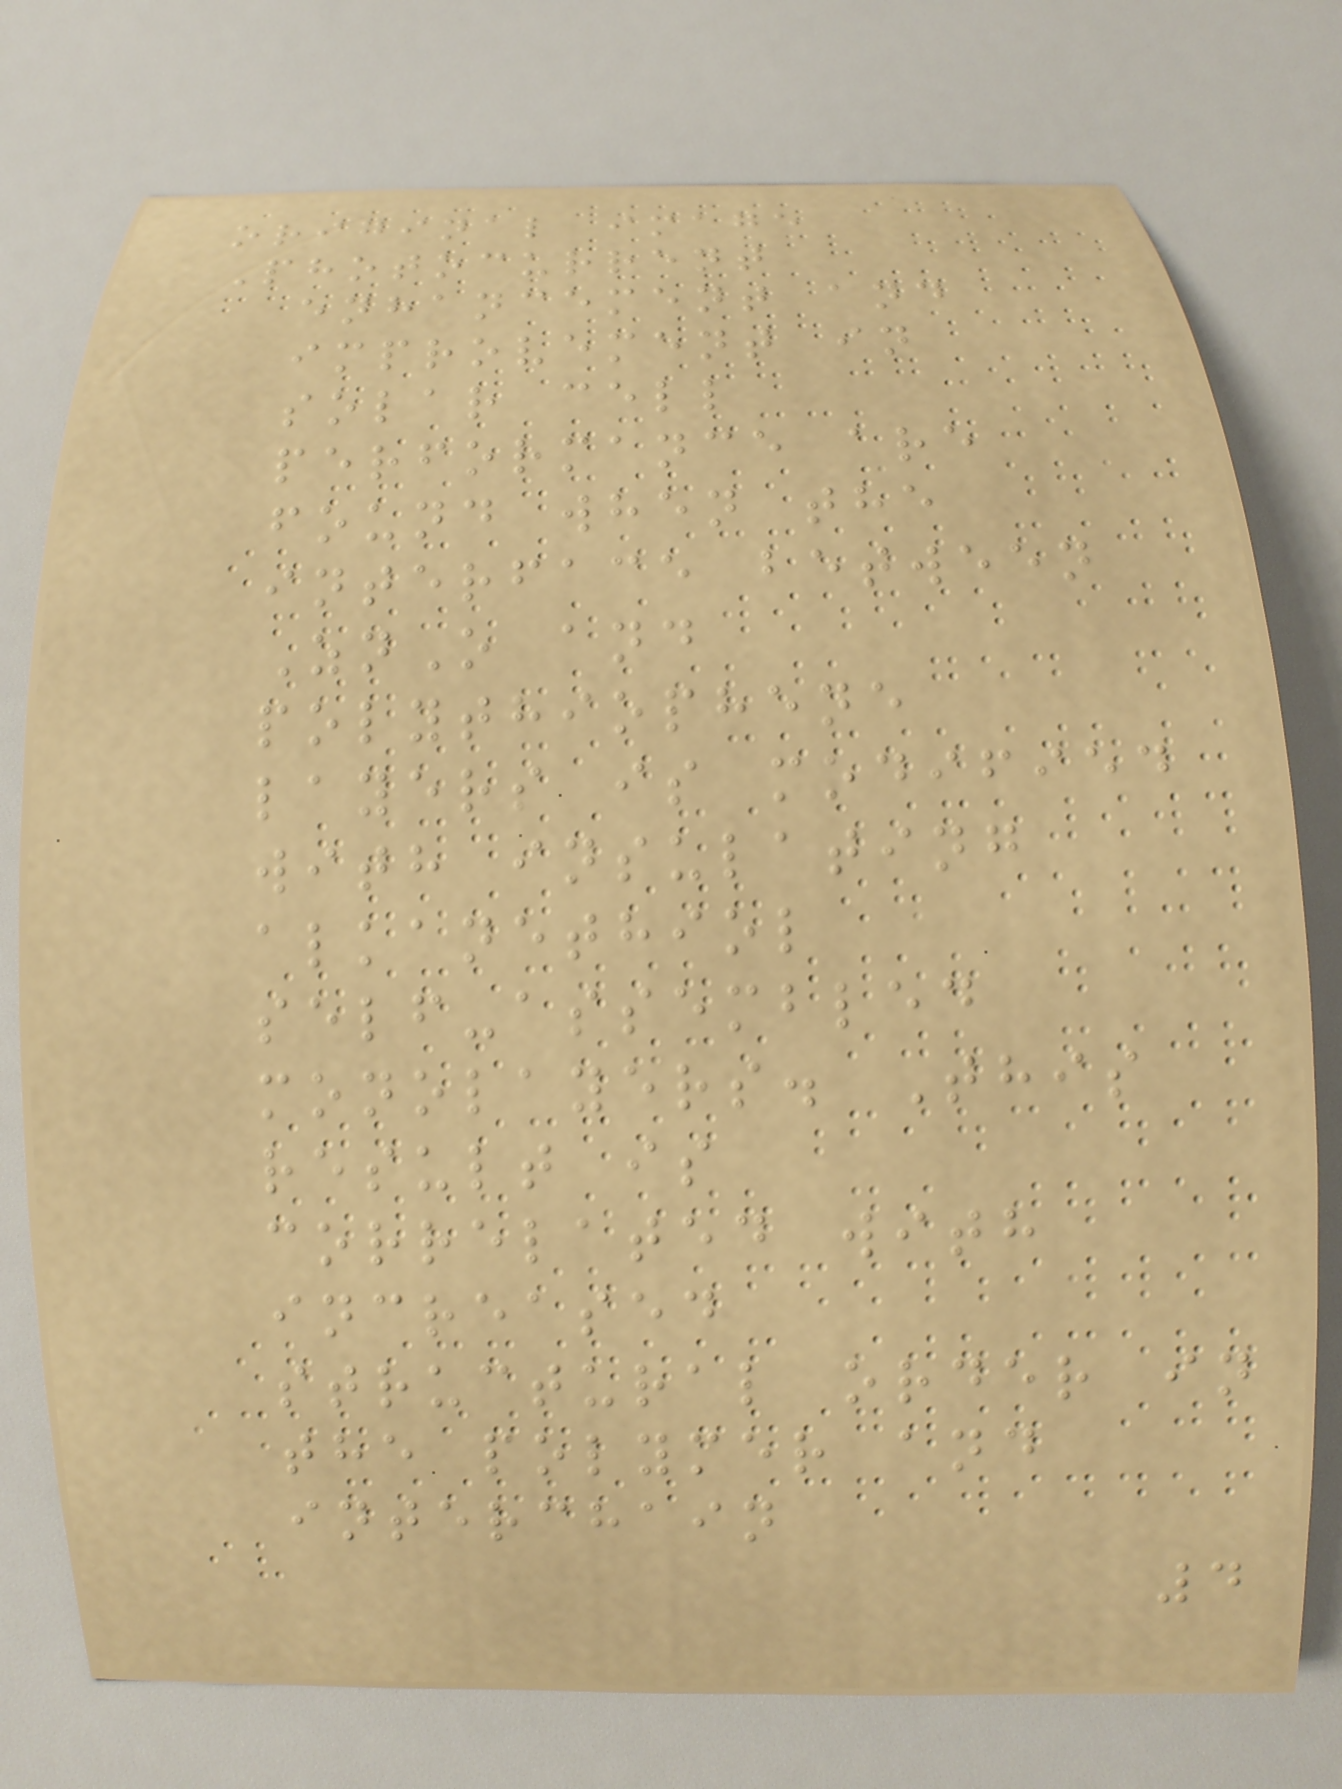original image
Photocurrent
enhancement and
improvement in
solar cell
performance are
found when the
interface between
ZnO and
polythiophene
layers is modified
with insulating
alkanethiol
self-assembled
monolayers. This
result is
correlated with
increased
structural order in
the polymer and
interchain
4
